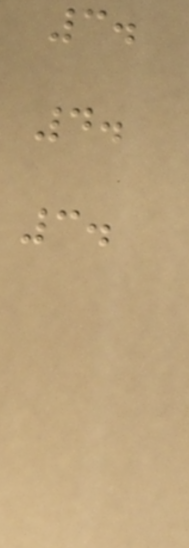3.
4.
3.
